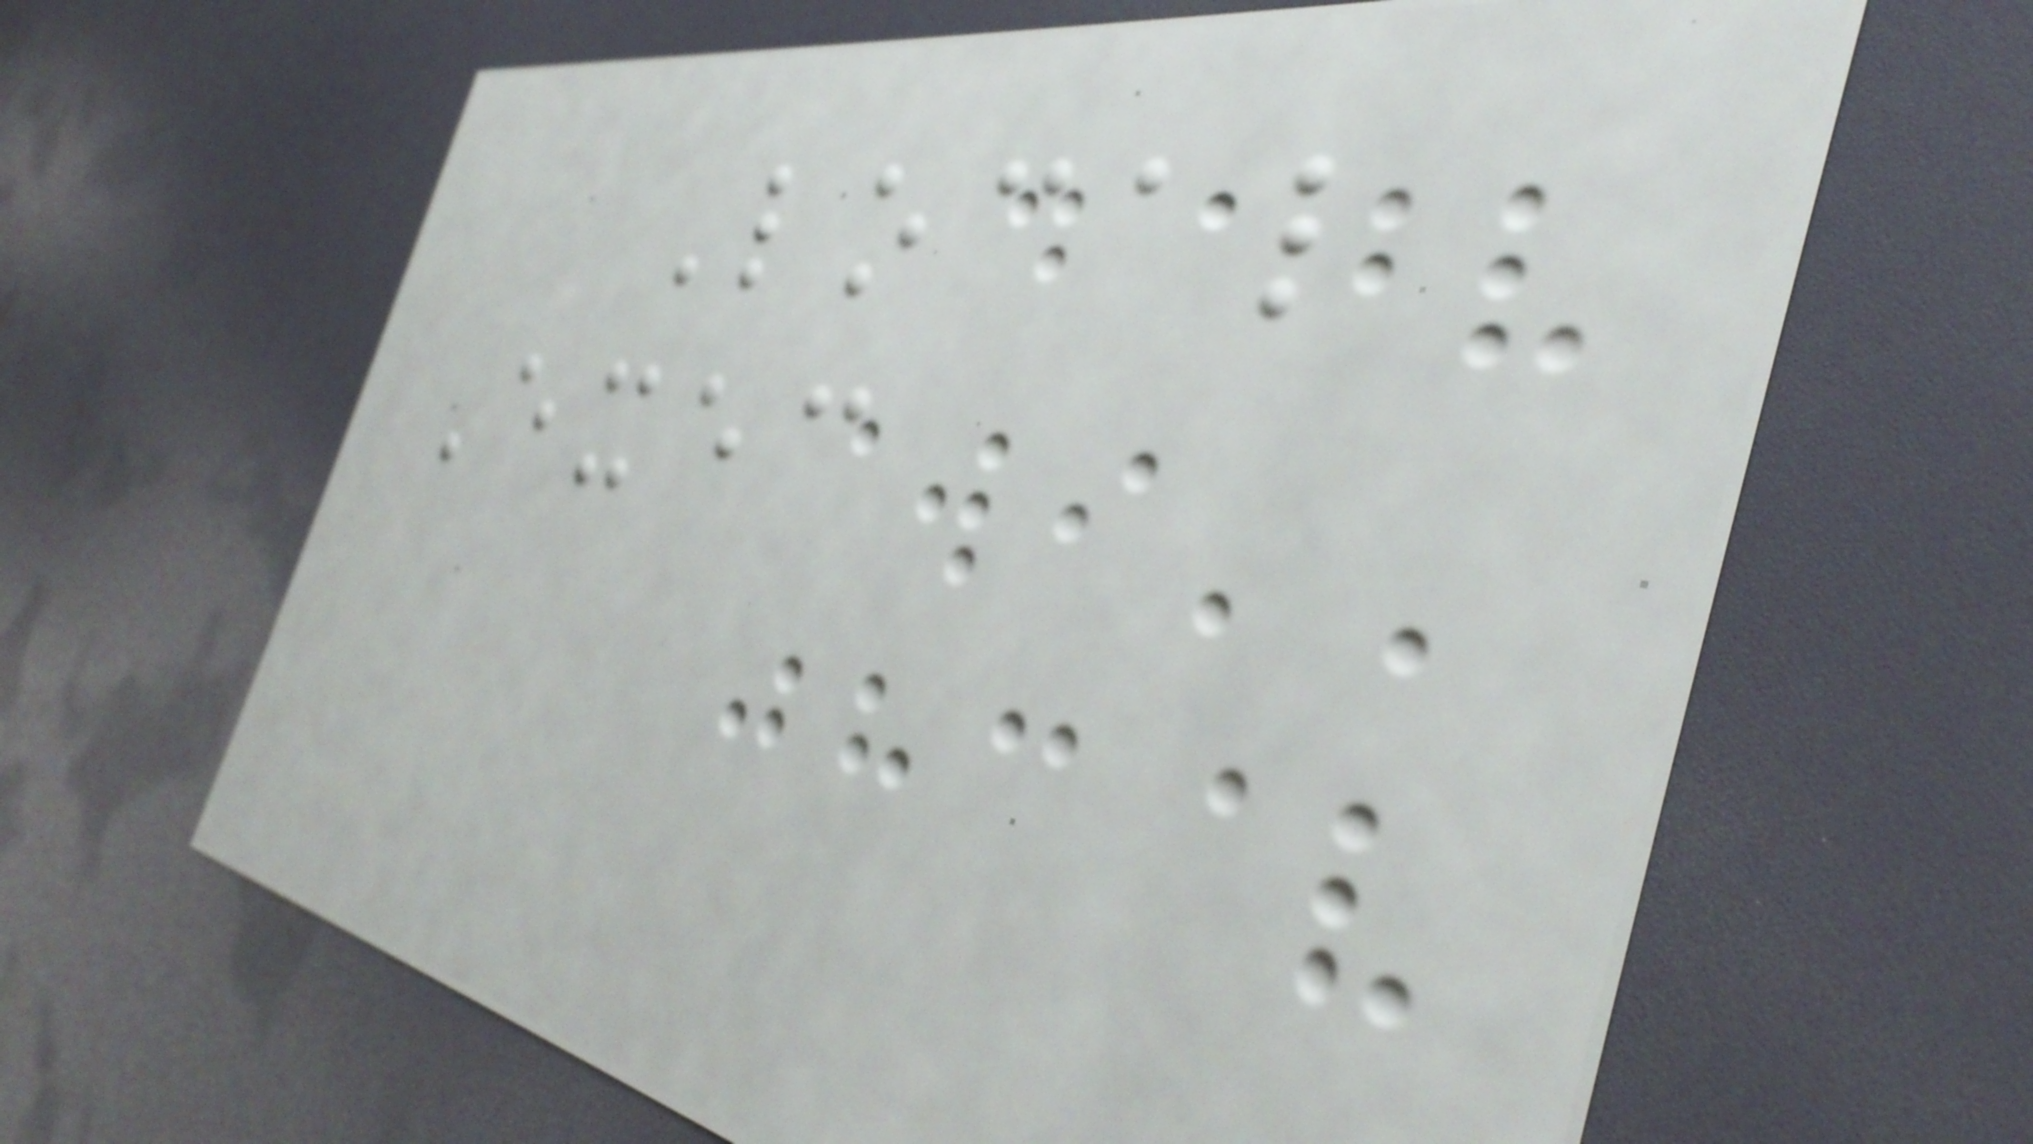Local
Exec
